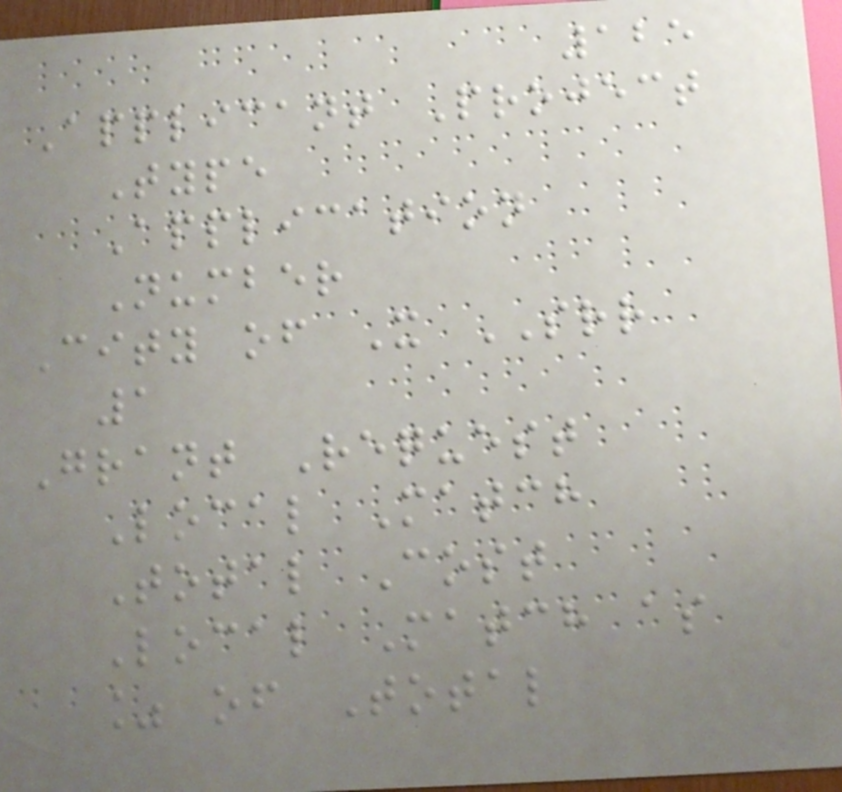125
Applicant Project
Type
Application
Number
City of X SRR
1
Grant Request
Local Match
Total Cost
Local Match as
% of Total
